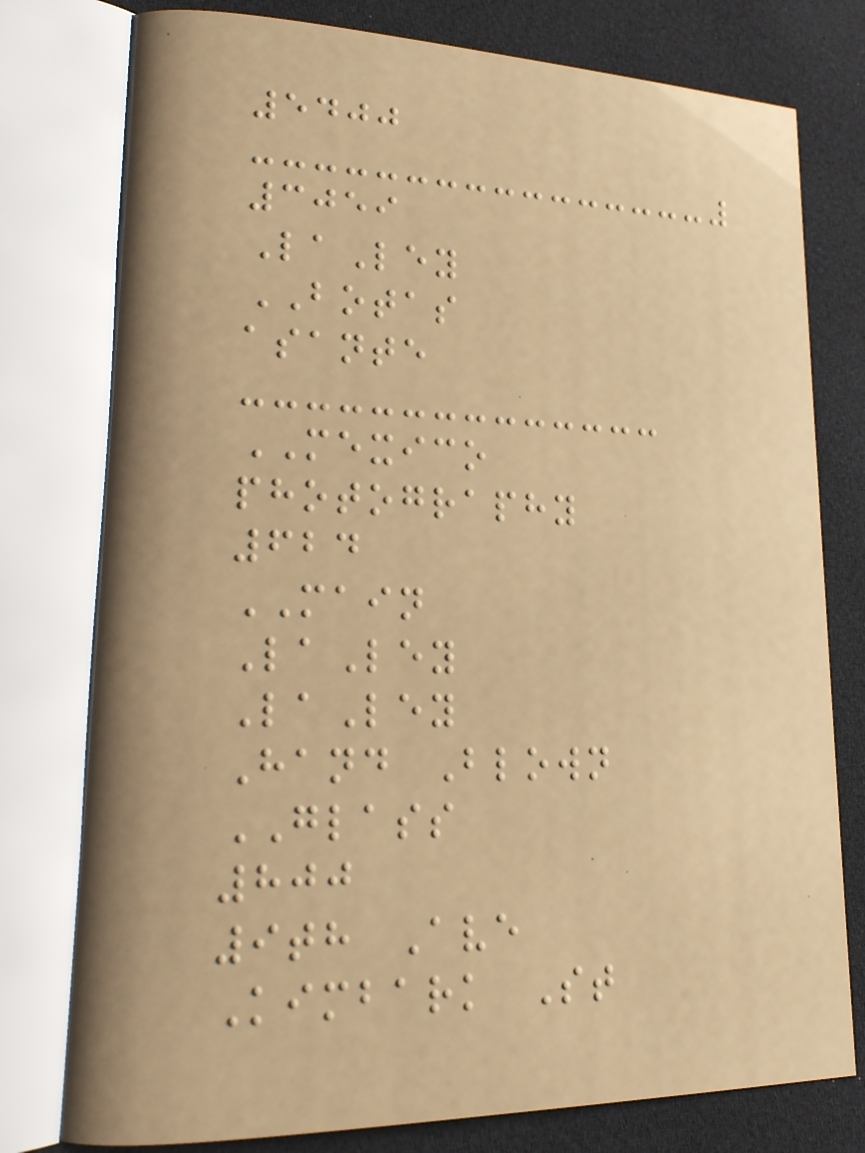5400
3059
LaLey
BOTAS
asante
MEXICO
photography
624
MAIN
LaLey
LaLey
Hand Blown
GLASS
800
9th Ave
Kimbark St
